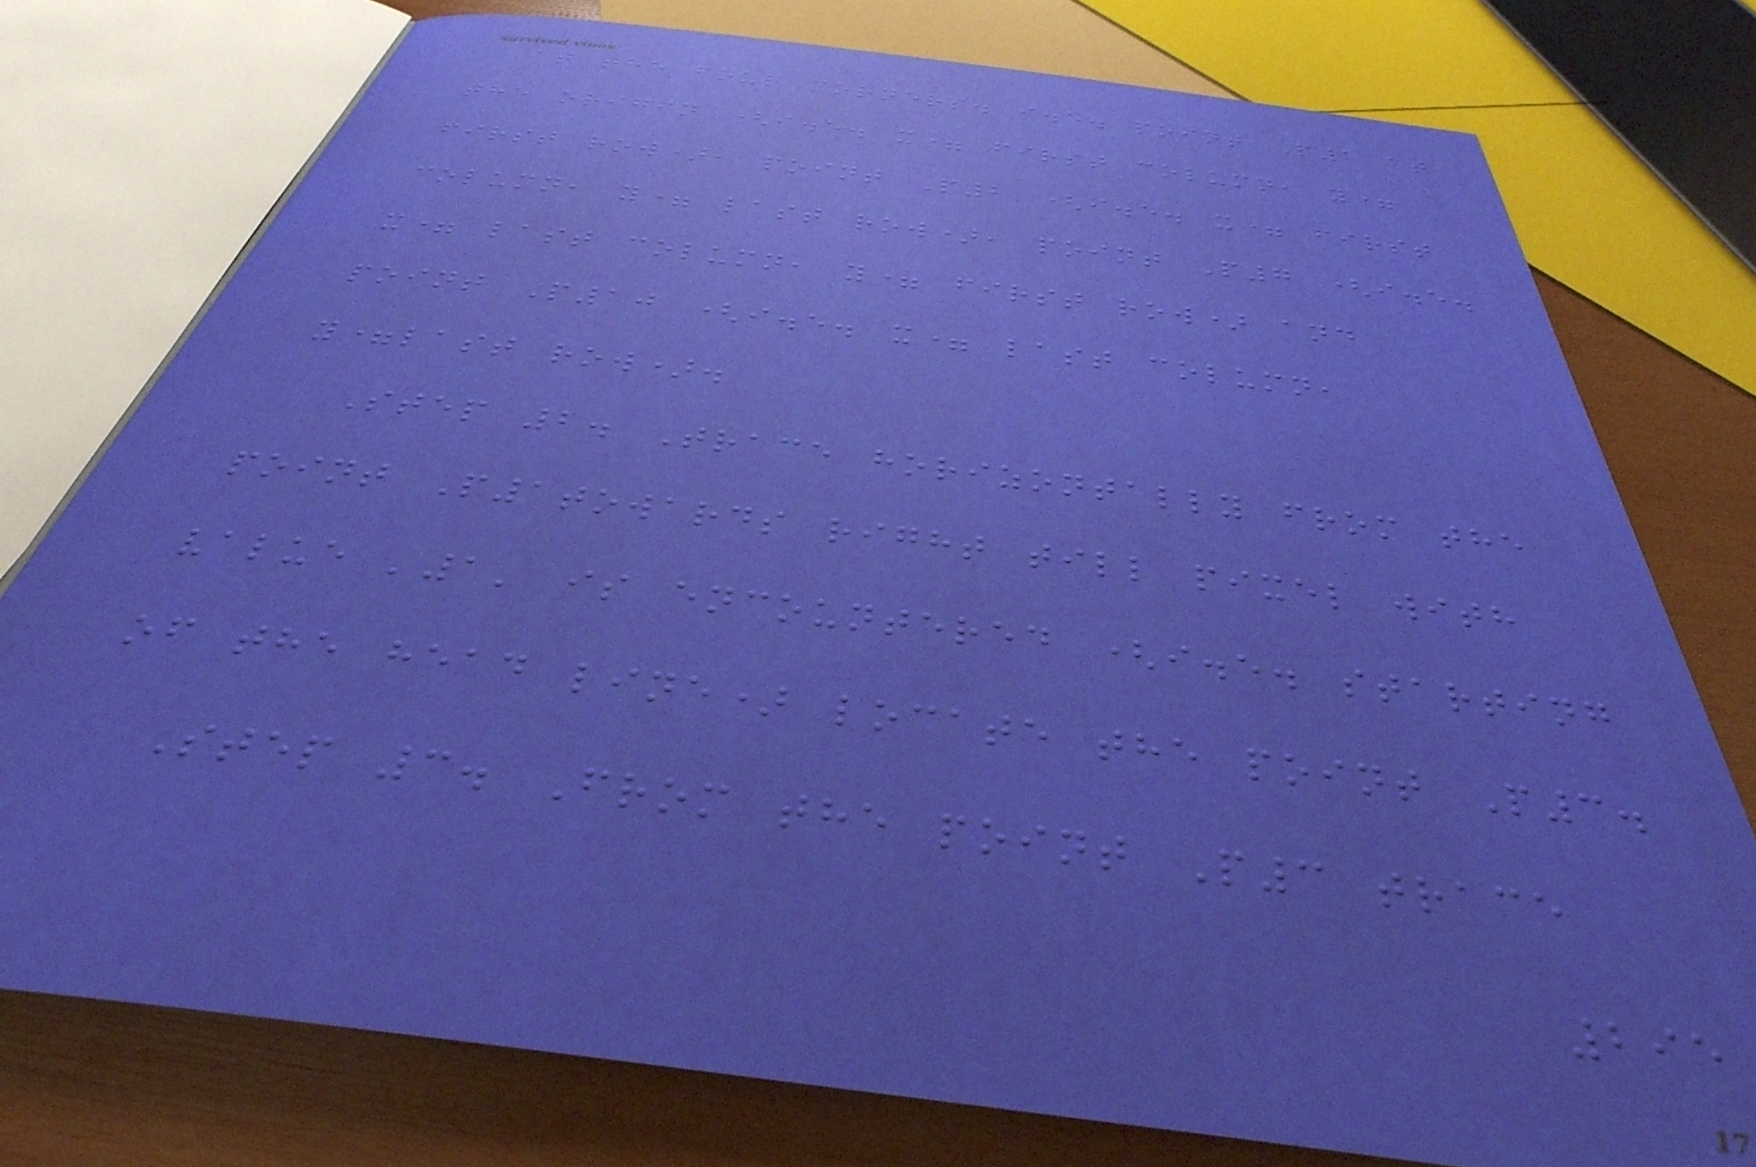at the four corners. i.e. point P1 at
the origin (i.e. x= first column, y=
first row), point P2 (i.e. x= first
column, y= last row), point P7 (i.e.
x= last column, y= first row) and
point P10 (i.e. x= last column,
y=last row).
Step 2. Trace horizontally from the
point P1towards right till pixel with
value '1' is encountered (i.e. starting
of the head line) locate the point P3.
Step 3. From the point P3 trace
295
